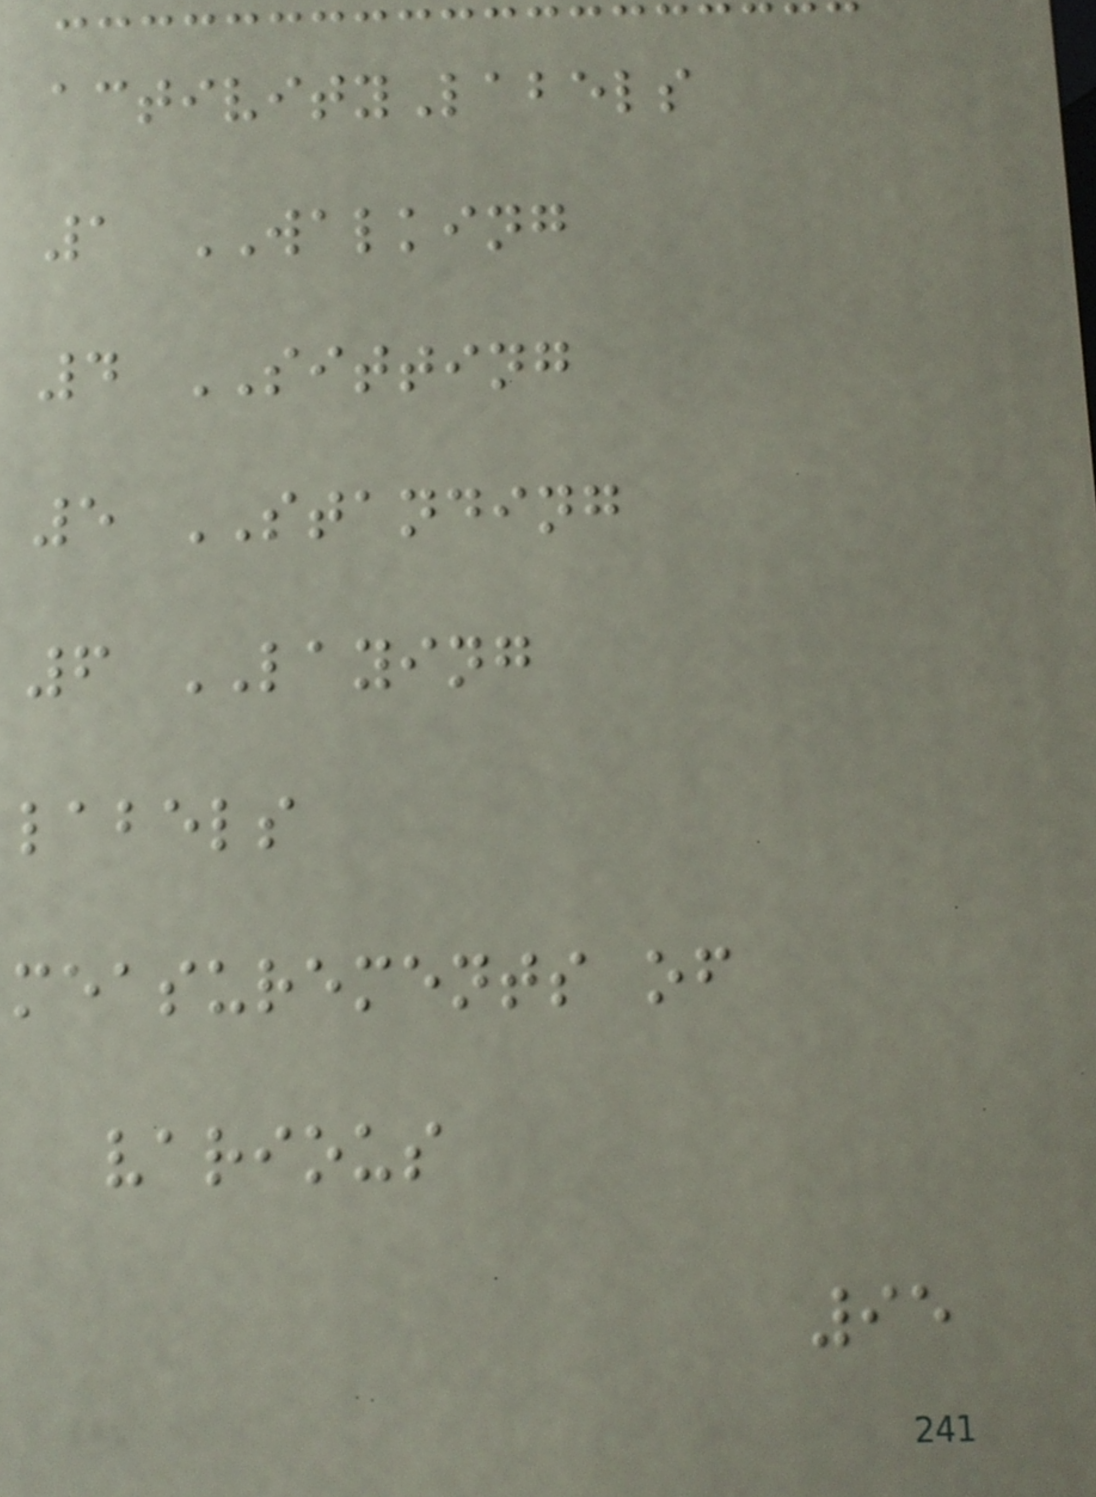activityLabels
1 WALKING
4 SITTING
5 STANDING
6 LAYING
labels
measurements of
various
95
